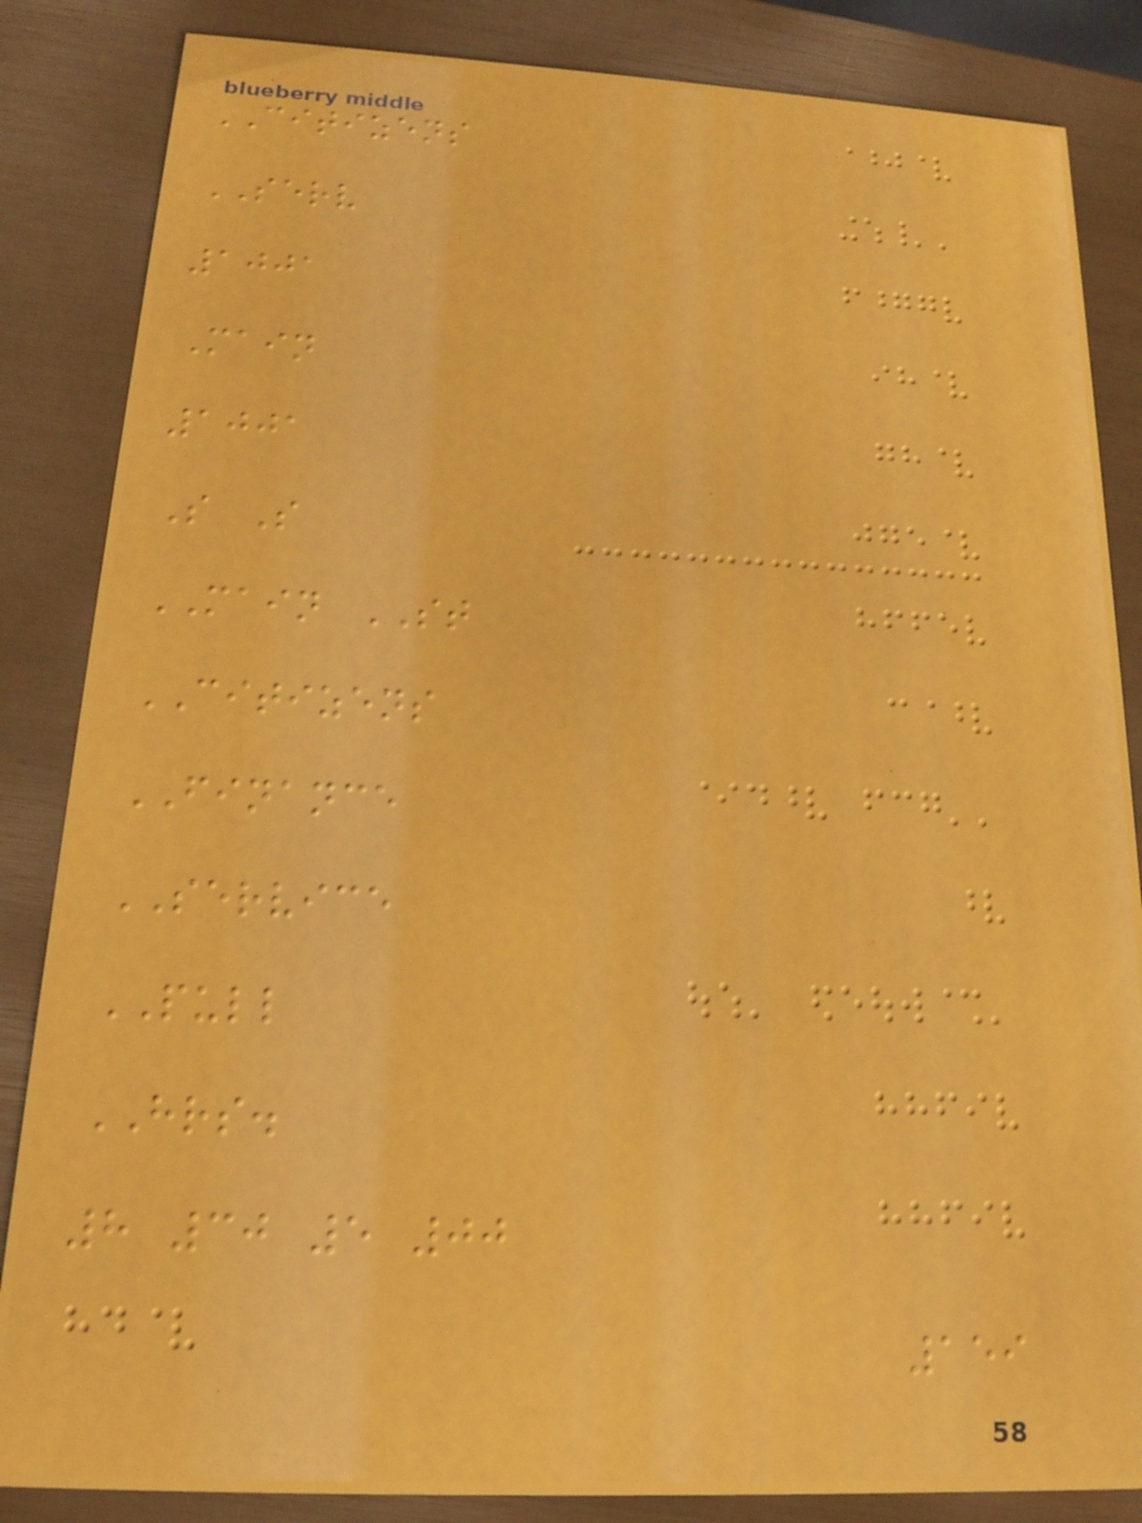CITIZENS
SERV
1001
Main
1001
S S
MAIN ST
CITIZENS
FINANCE
SERVICE
PULL
HRS.
8 30 5 00
159
